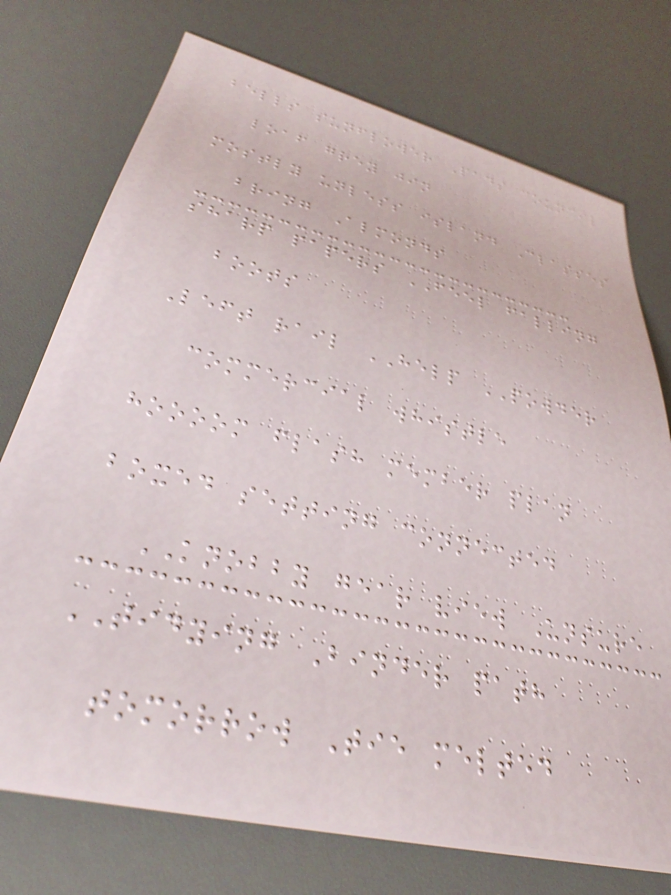bells sunflower Pads council
loaf grey jin
mostly unless island Classes
bring Almonds
sharp papers FEEL falling
boots
Left rail HELP POWDER
commercial whistle
hoooom flash member plan
boxed setting connected
KNOBBY gear view Unsure
TIDYING Binder path
tomorrow Tie melted
